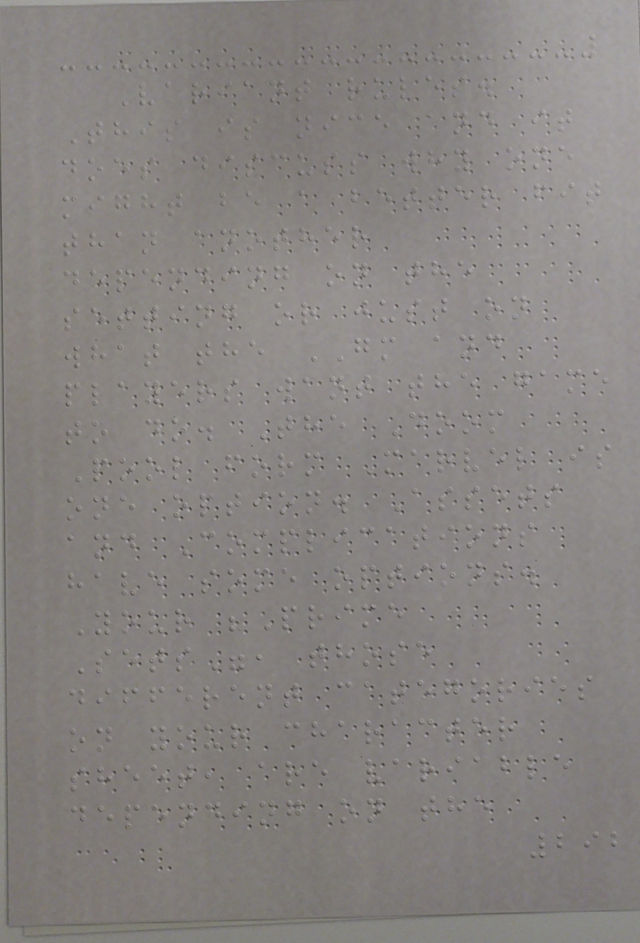Variant rules.
This is nice and it
does discuss why one
might be a better fit
than another
depending on the
setting or just on
what the GM and
players want the game
to do. The Doom
Pool form Marvel is
one option. Assets
and Complications
have some options.
Your "Prime
Sets", those
different categories
on your character
sheet, are variable
depending on the
292
